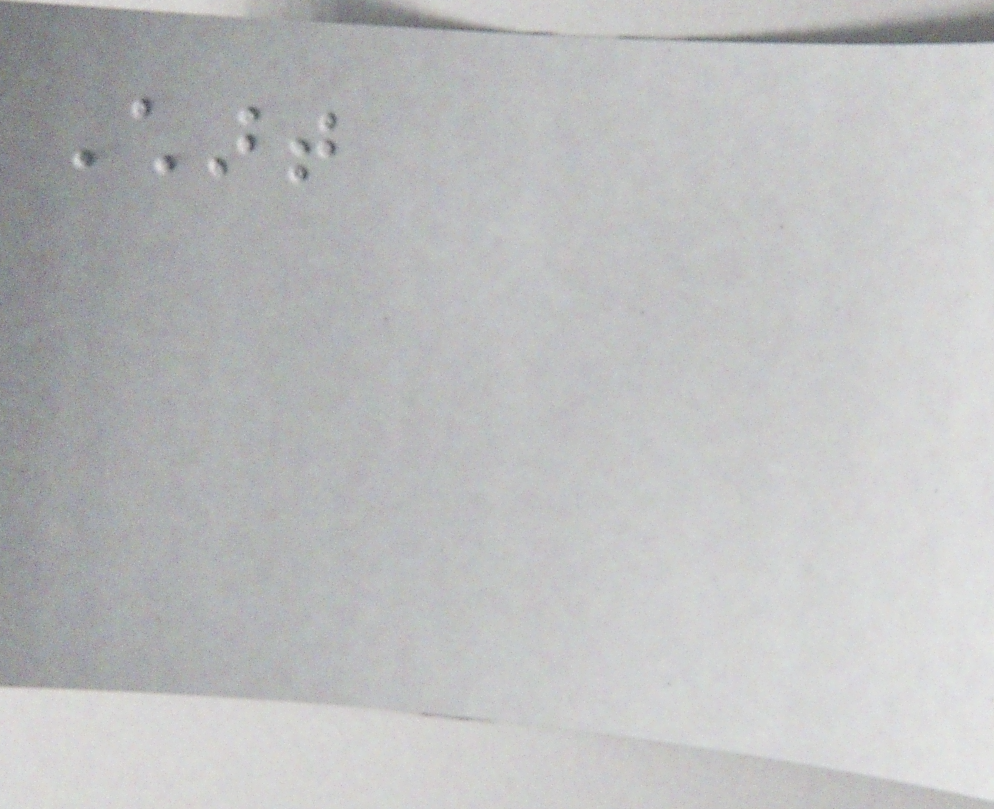Chart
